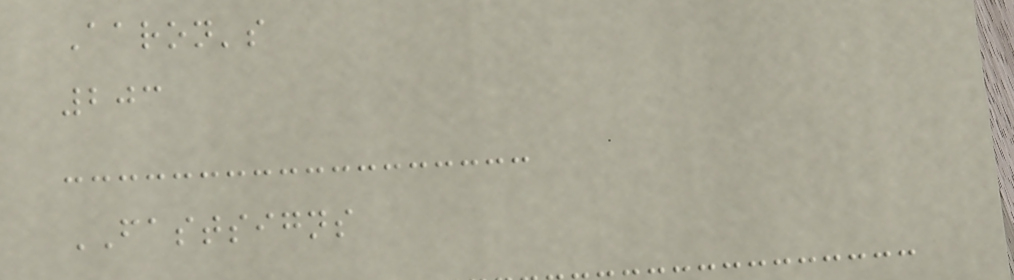Aaron's
203
FASTSIGNS
